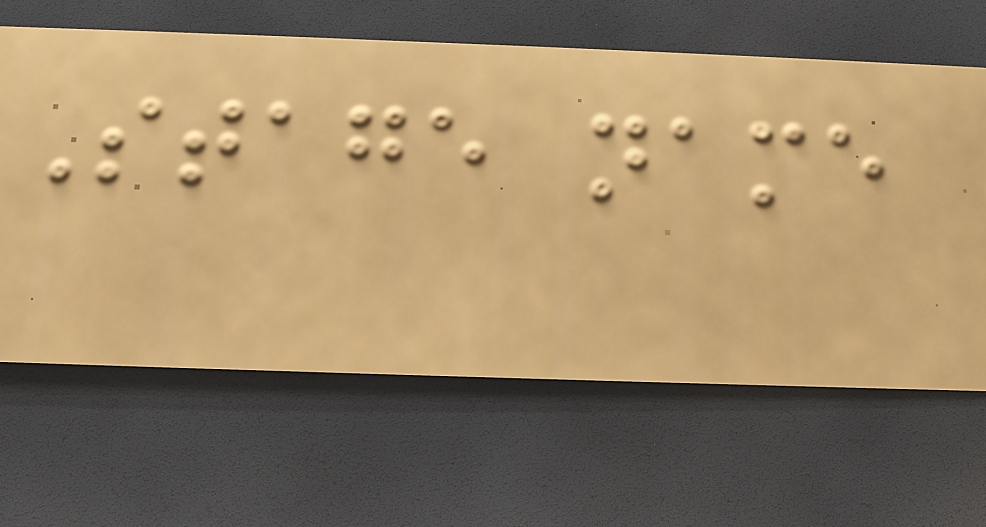Stage name
